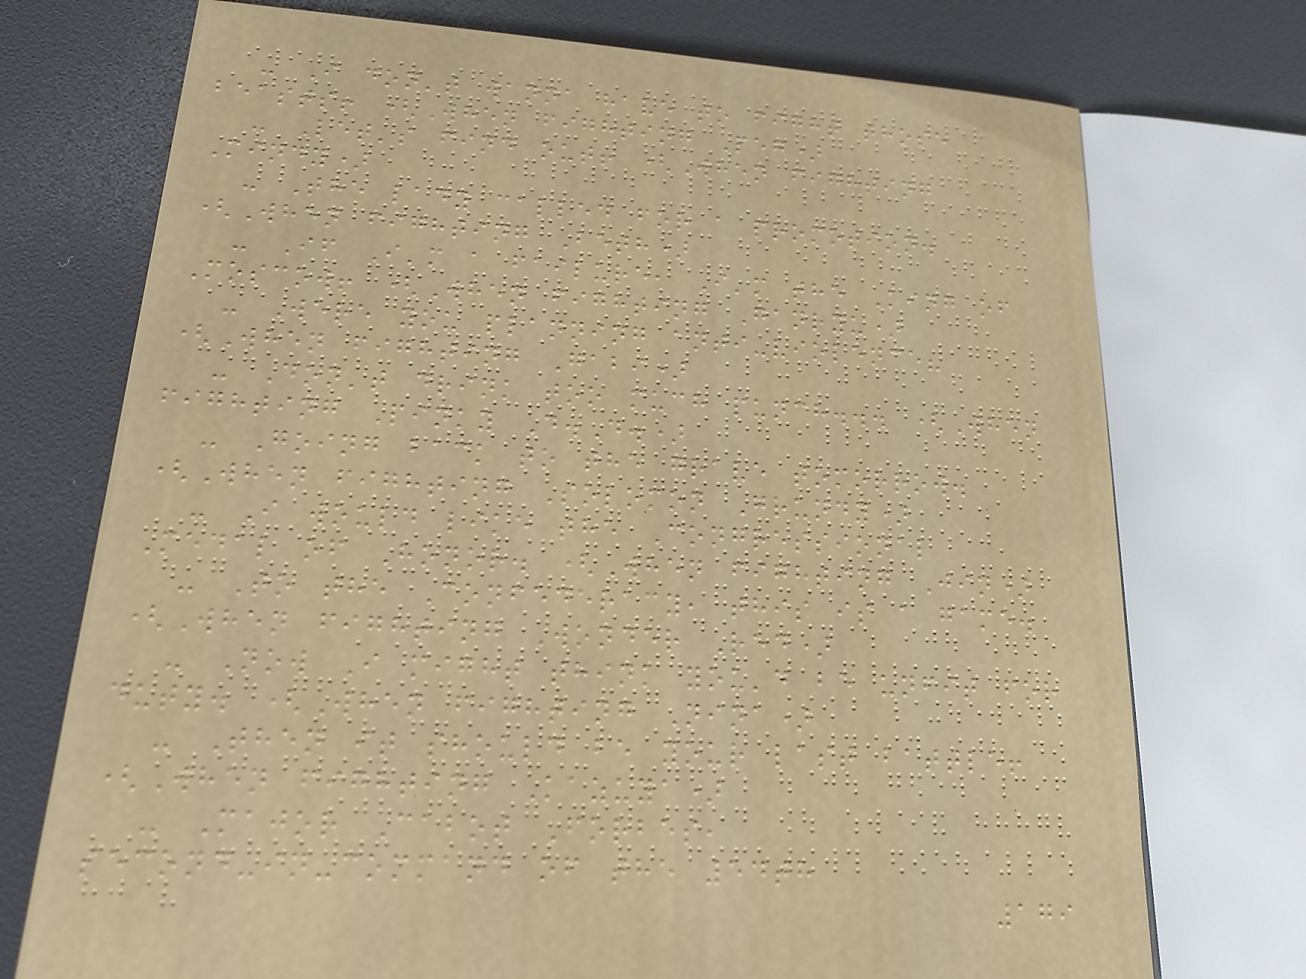- I don't wanna have to fight those
beasts! (When fighting Peg)
- Let's find out! (When fighting
Mindy)
- The lady called for a promotion.
(When fighting Beth)
- If I'm a failure, I'm the King of
Moscow! (When fighting Ganryu)
- Were you planning anti-violence?
(When fighting Gabi)
- Don't drink too much punch... (When
fighting Pinky D.D.)
- Going back to the grave tomorrow.
(When fighting Solomon Grundy)
- I would like the Congressional
Medal of Honor. (When fighting Jin)
- To the Confederacy, this is a game.
(When fighting Wonder Red)
- Now I might think you'd be unfit for
duty. (When fighting Nina)
- Then it should be your last battle!
(When fighting Kazuya)
- Major Cabot Forbes,
second-in-command of the 54th
179
